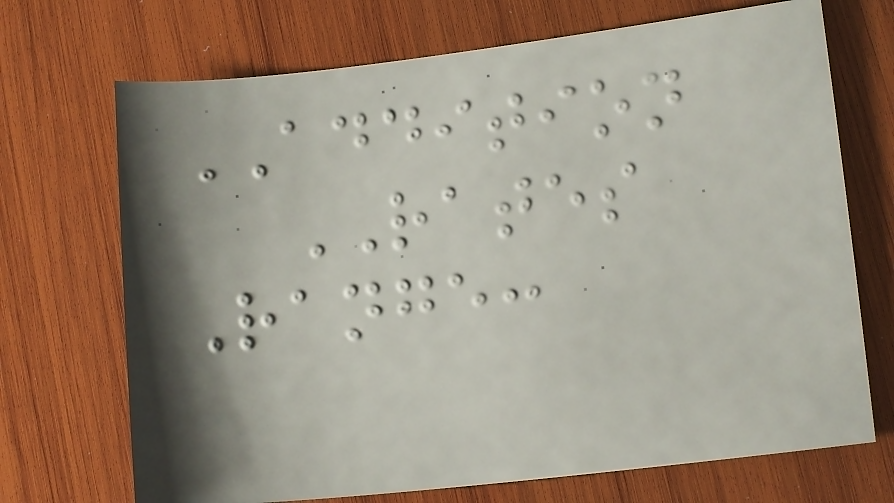ADDITION
RATES
Range:
